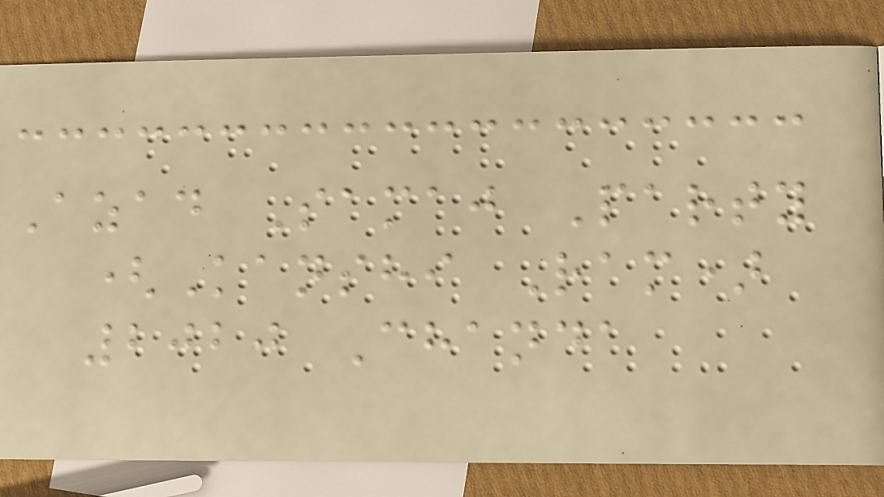Azad Samaj Party
(Kanshi Ram)
2020 Chanda
